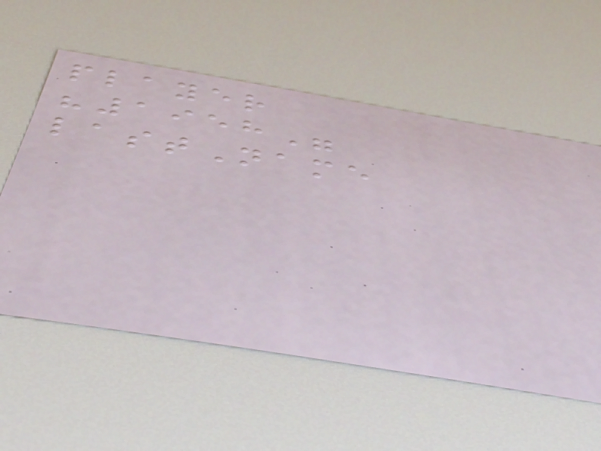player
"1958"
lastName
